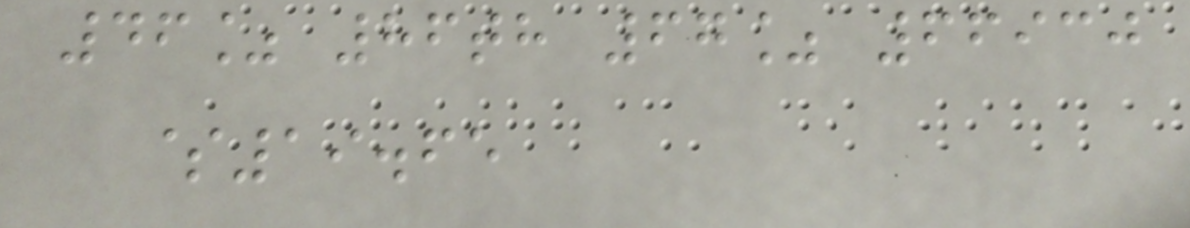46% 86th 67% 66930
$19.65
